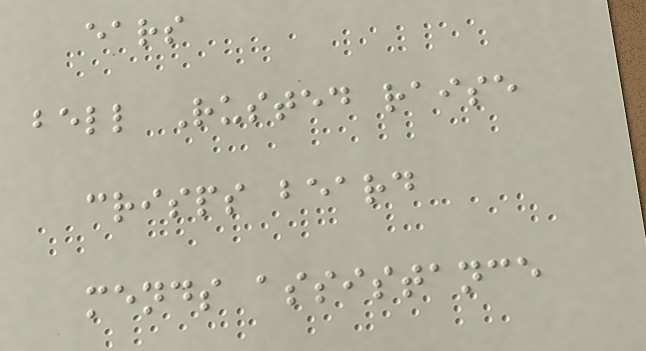ears
bell Rusted raise
crisps beard
mends assistance
